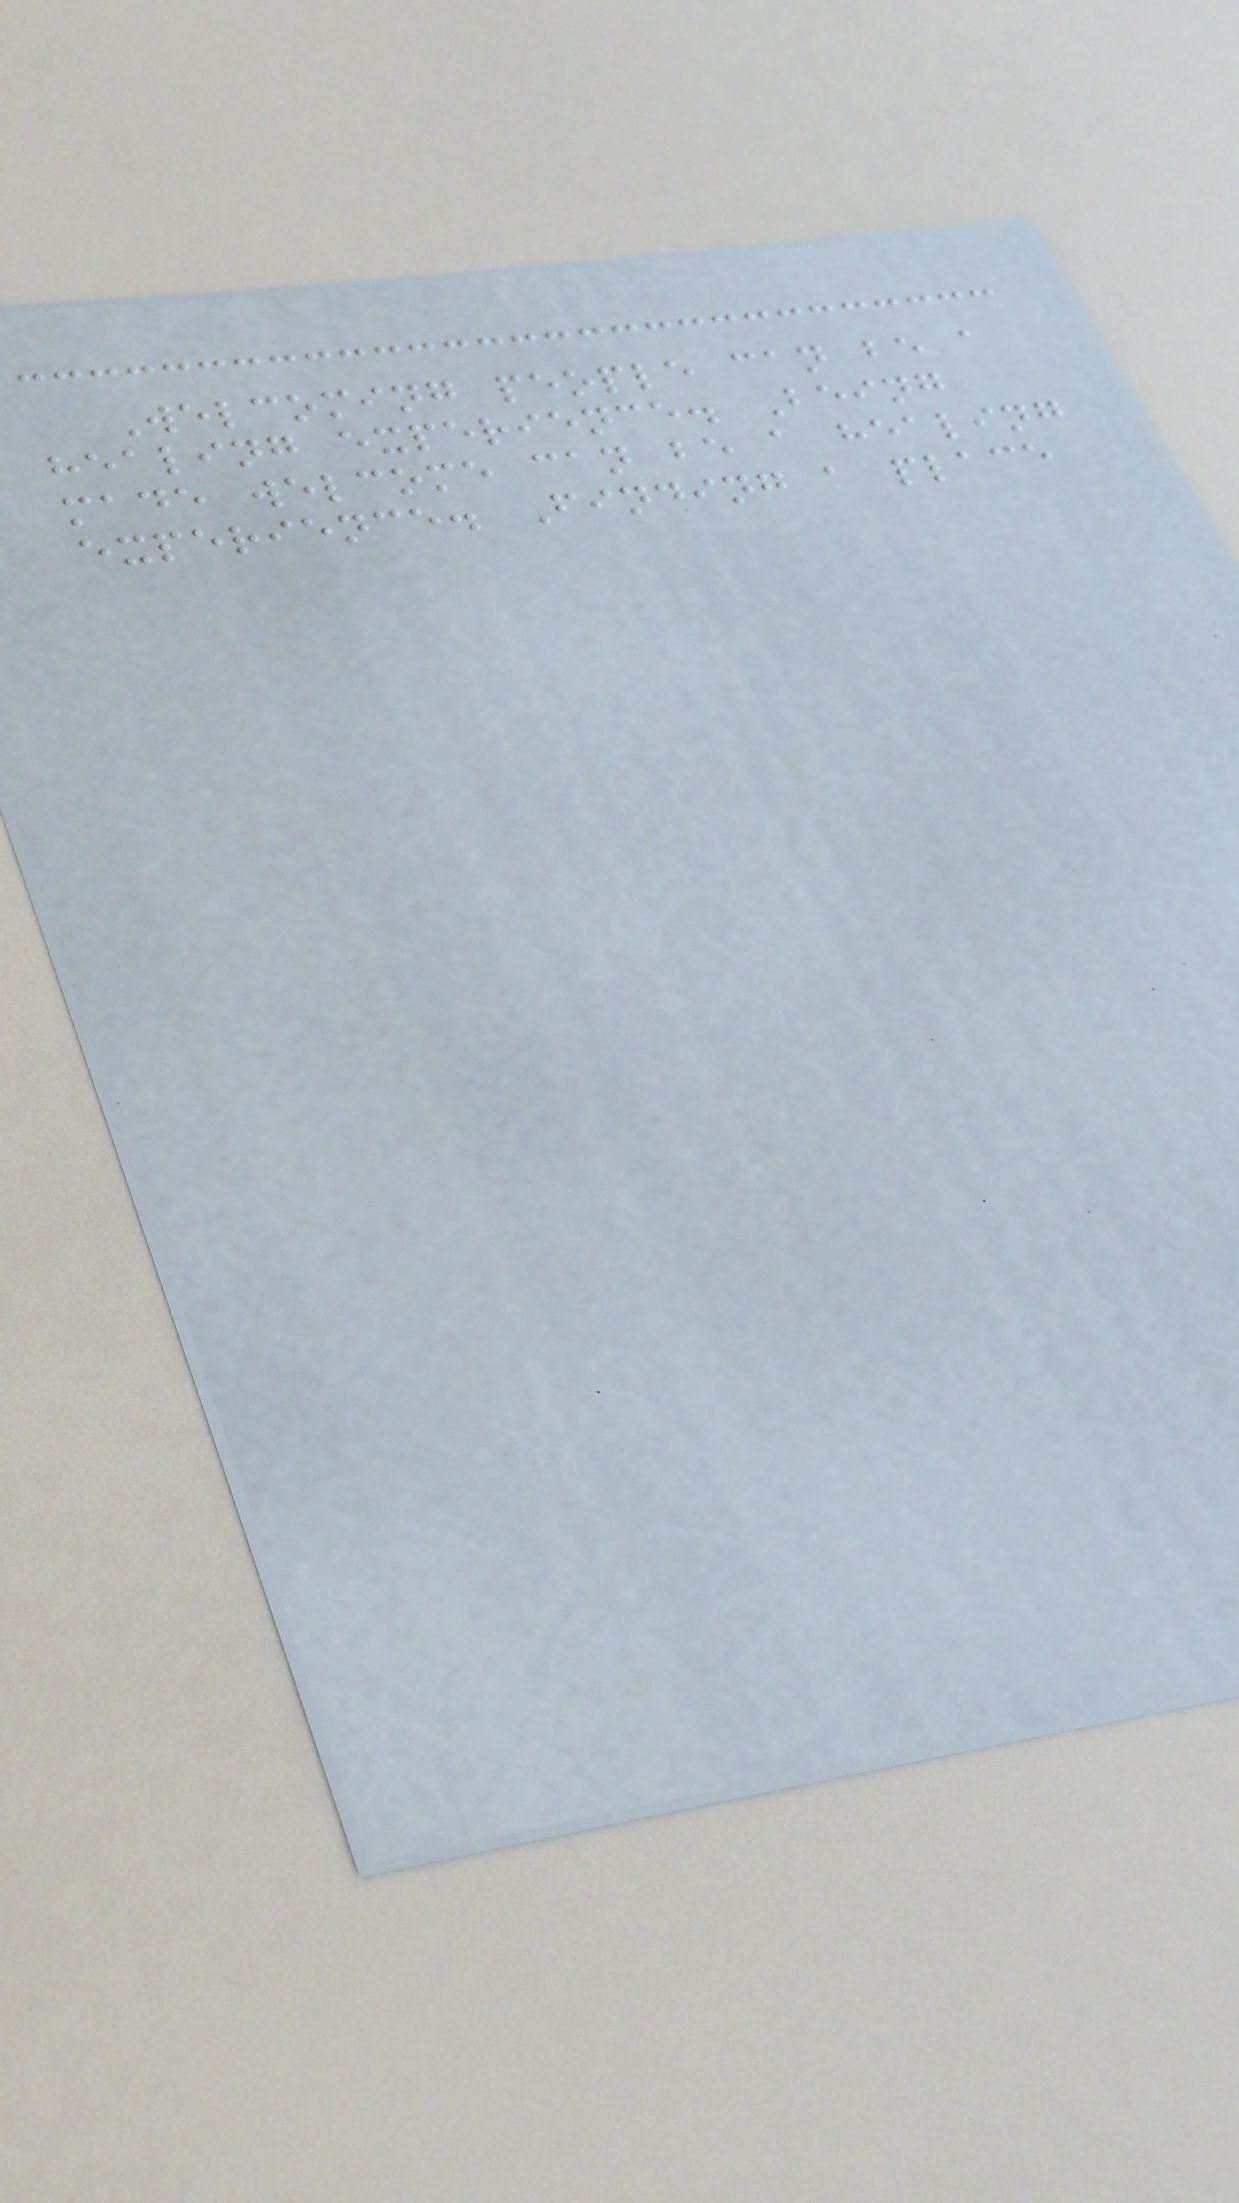Welcoming people can be a
healing experience. Being
made welcome can be a healing
experience. Finding a place
